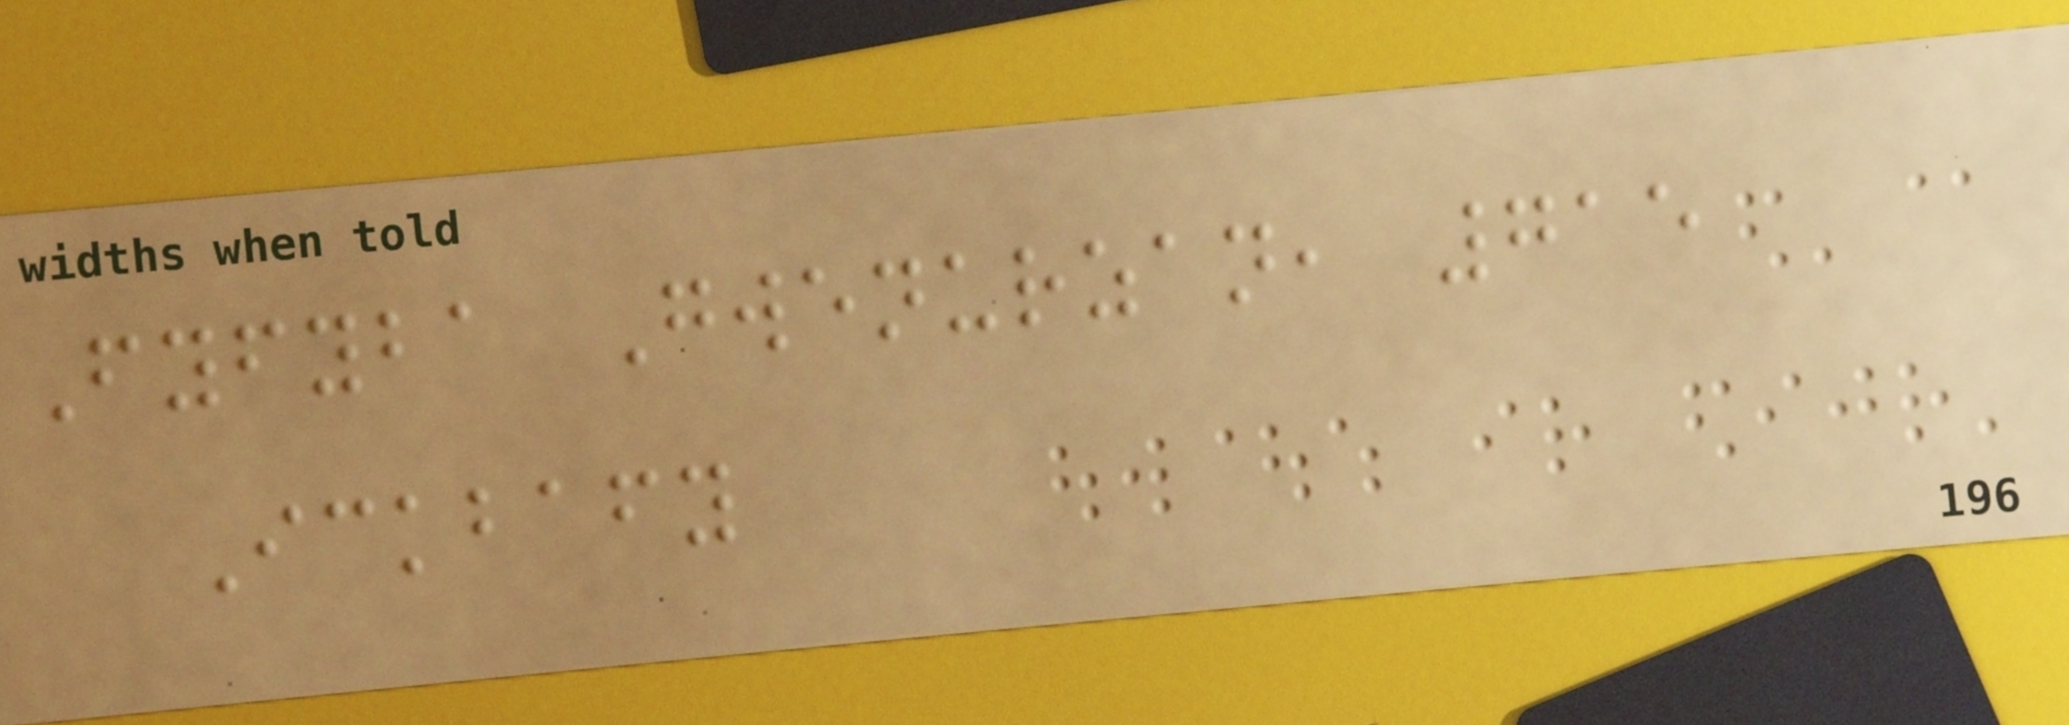Fyfyba Gwenurzan, 715
Ickbafy
